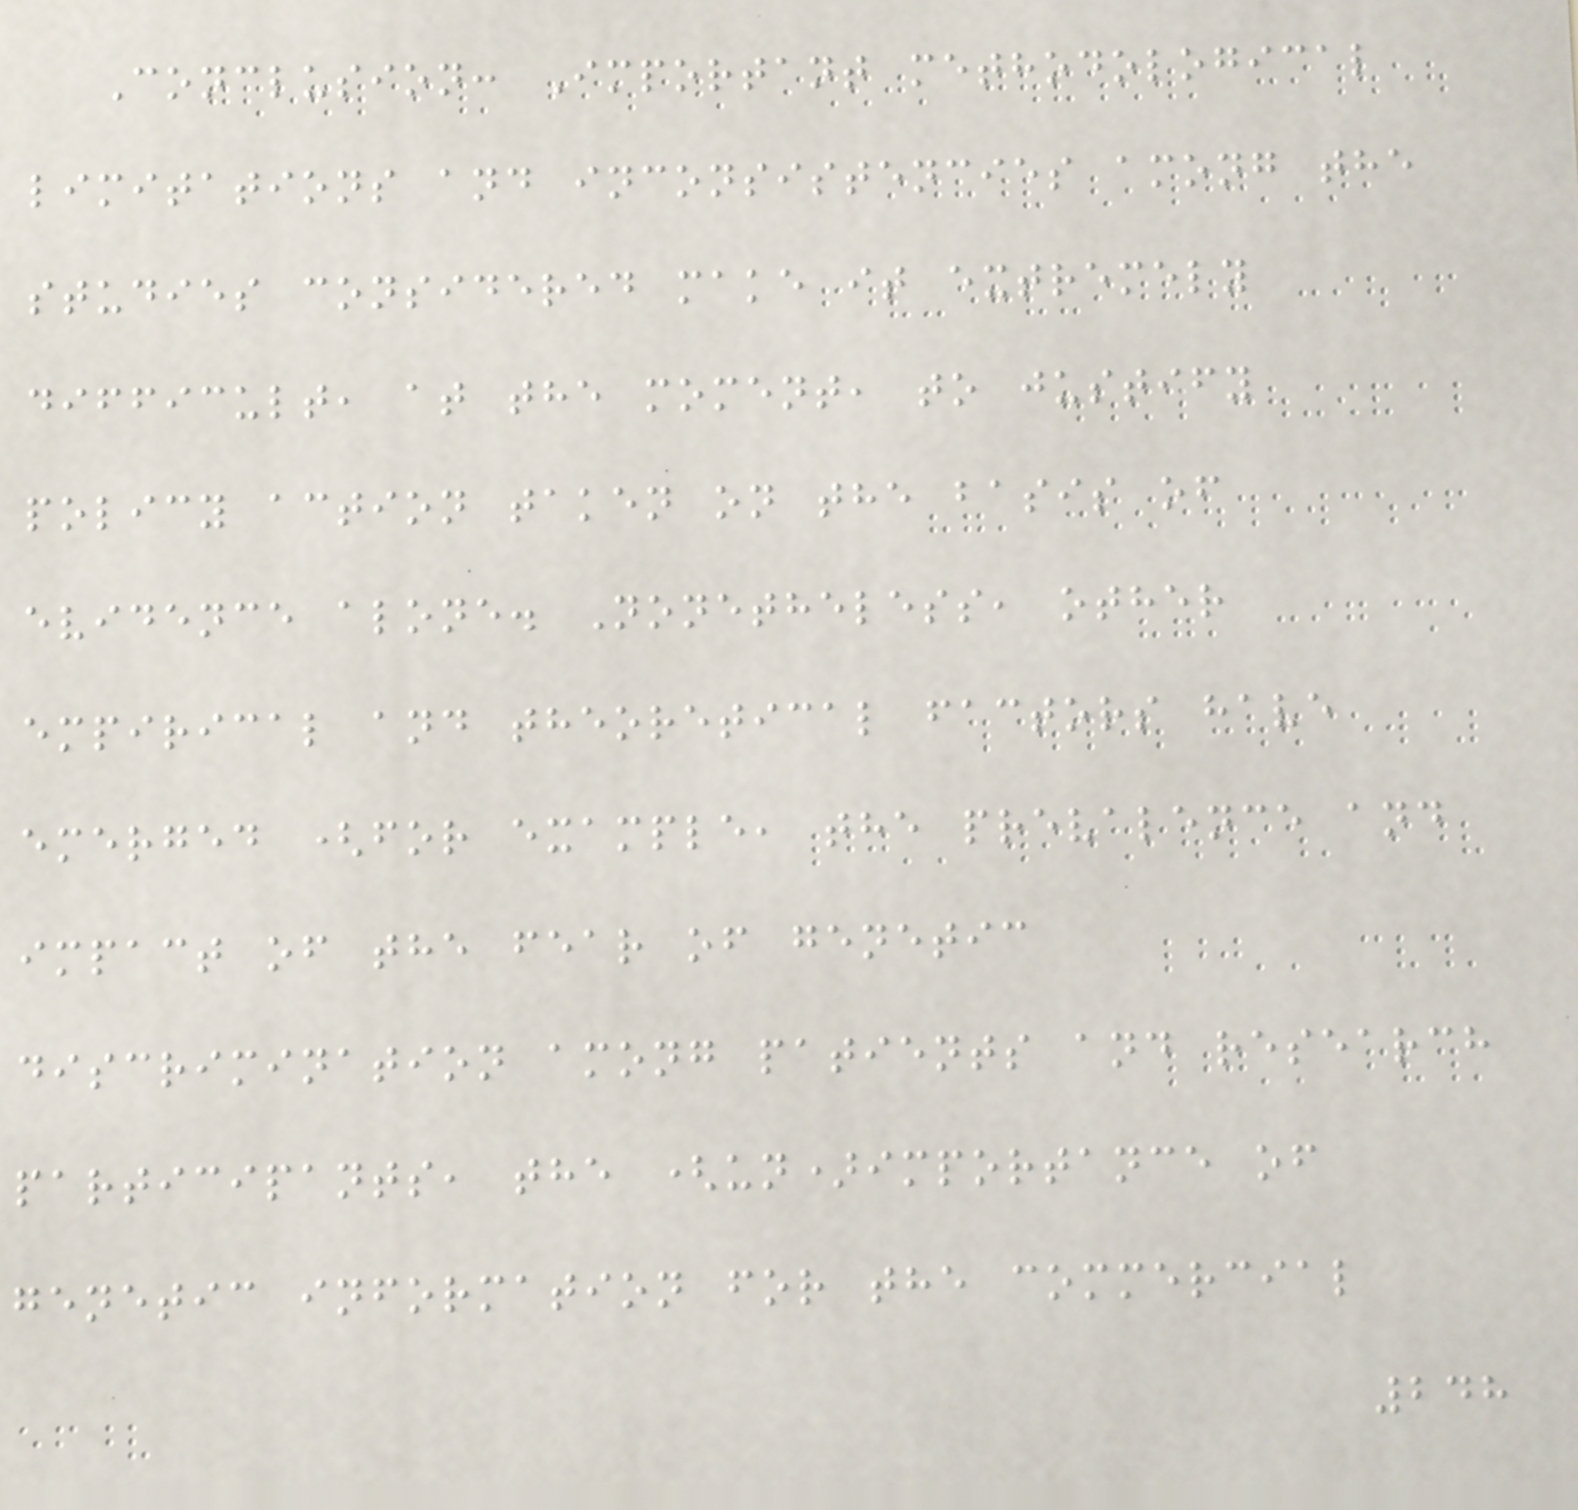Conclusion: Important methodological
limitations and inconsistencies among the
studies considered make it extremely
difficult, at the moment, to justify
policy action taken on the basis of
evidence alone. Nonetheless, other
empirical and theoretical factors have
emerged (for example, the prevalence and
impact of the fear of genetic
discrimination among patients and research
participants, the (un)importance of
genetic information for the commercial
248
